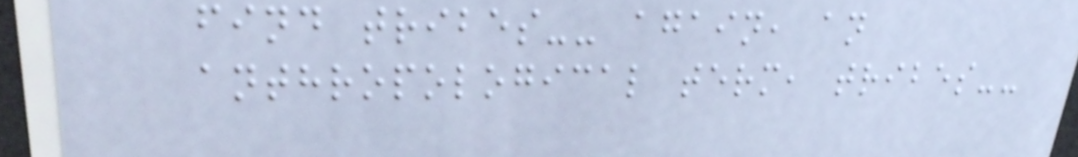find tribes-- again, an
anthropological term, tribes--
